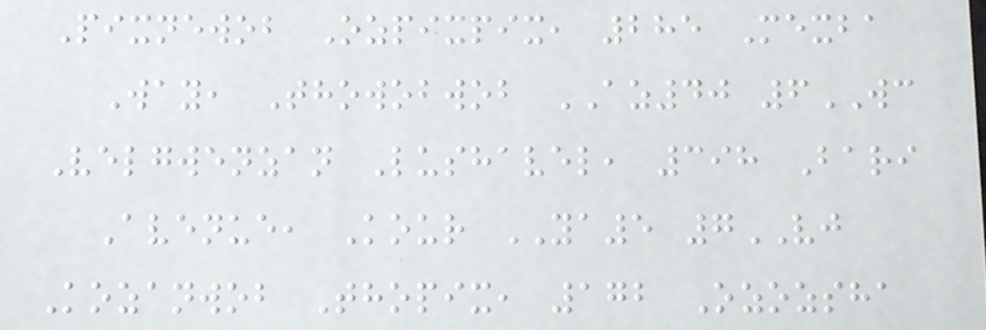Pixnewob Ozpixpix, 285 Mexba
Way, Thowobwob AZ40 6WC
Velgwenzan Lushavel, 398 Bari
Avenue, Kour YA5 7VJ
Kozanwob Thopix, 172 Ozozsha
